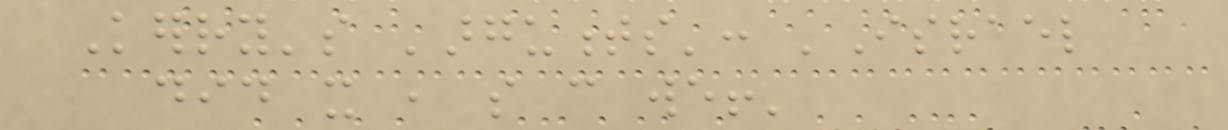Kerry's 'arguments': 'Israel
did it , so can we!'
